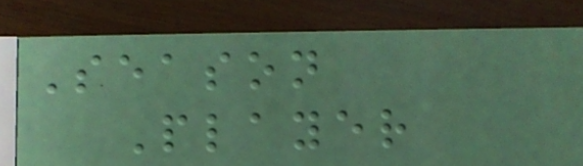Season
Player
